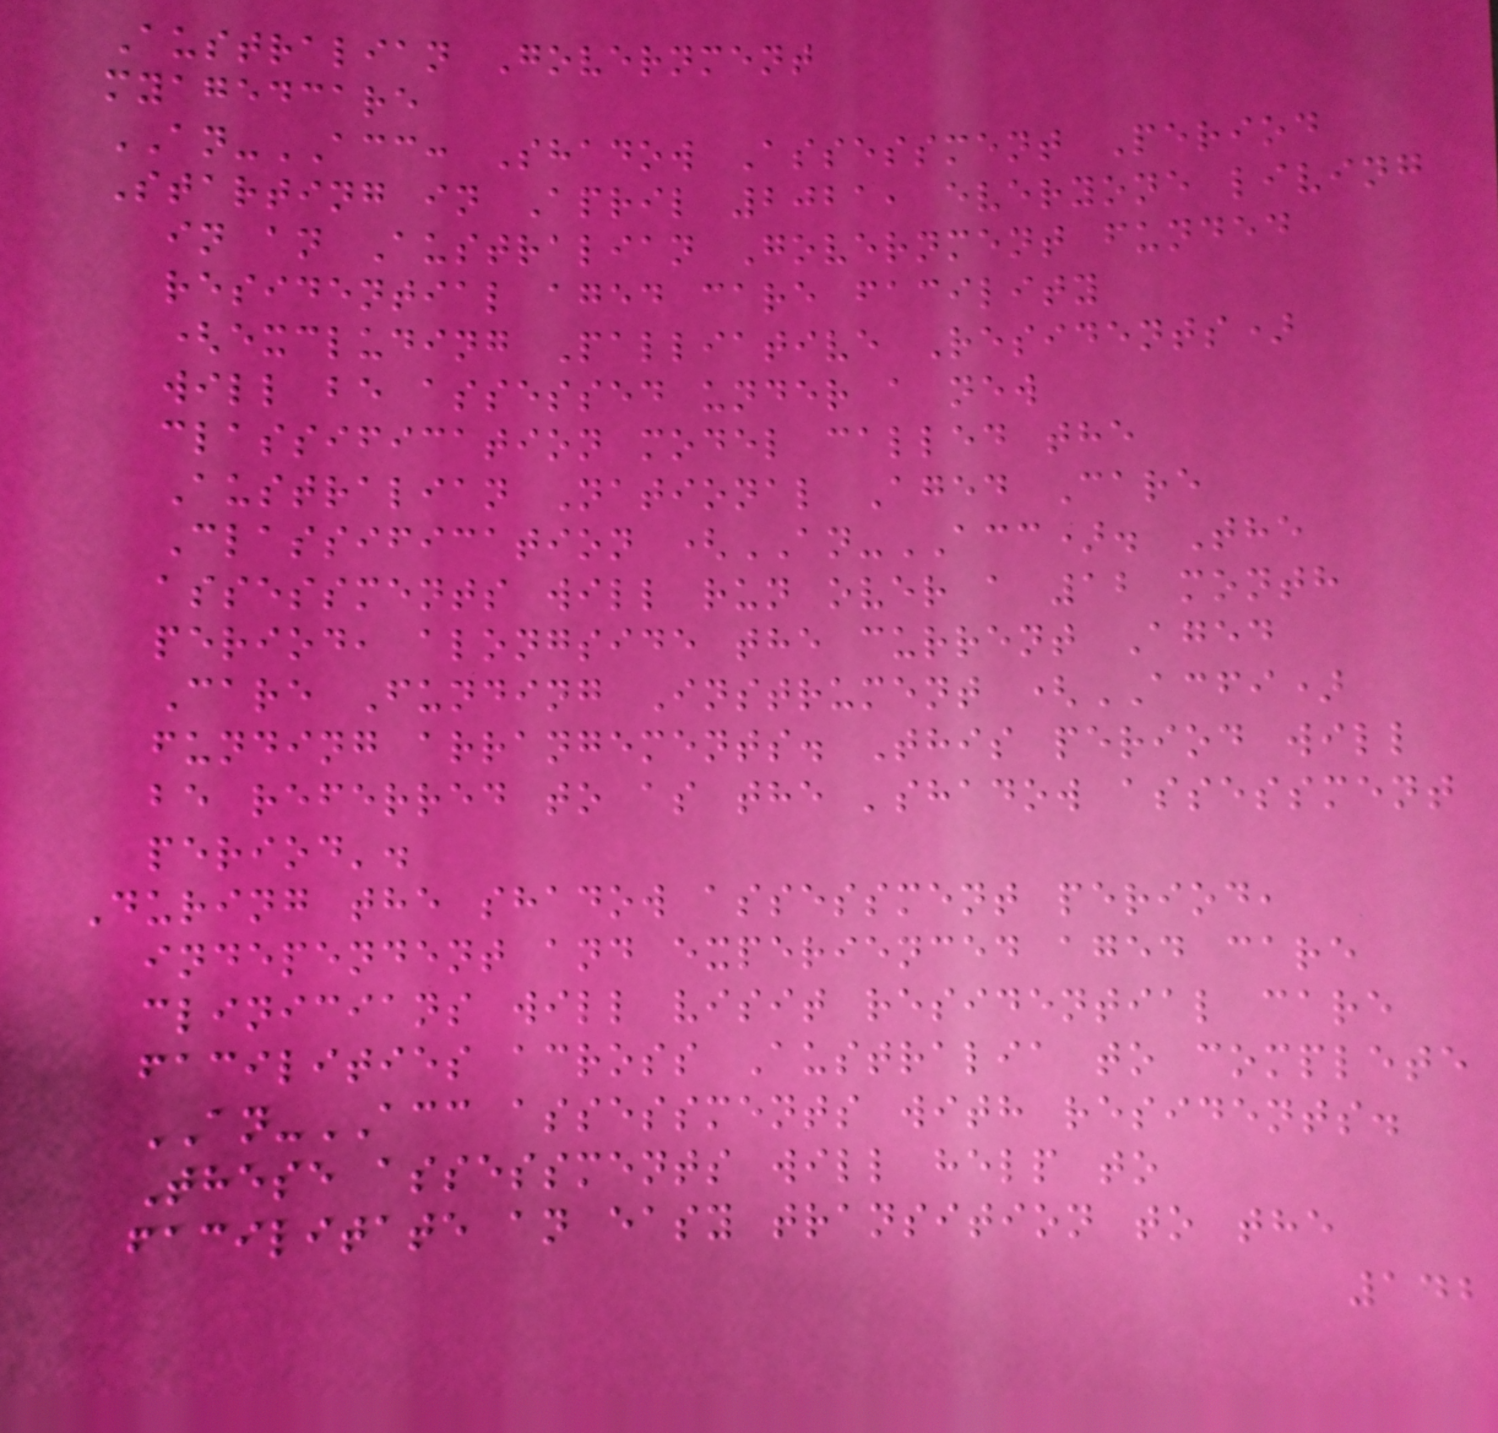Australian Government
myagedcare
AN-ACC: Shadow Assessment Period
Starting in April 2021, everyone living
in an Australian Government funded
residential aged care facility
(excluding Palliative Residents)
will be assessed under a new
classification model called the
Australian National Aged Care
Classification (AN-ACC). The
assessments will run over a 12 month
period, alongside the current Aged
Care Funding Instrument (ACFI)
funding arrangements. This period will
be referred to as the 'shadow assessment
period'.
During the shadow assessment period,
independent and experienced aged care
clinicians will visit residential care
facilities across Australia to complete
AN-ACC assessments with residents.
These assessments will help to
facilitate an easy transition to the
142
